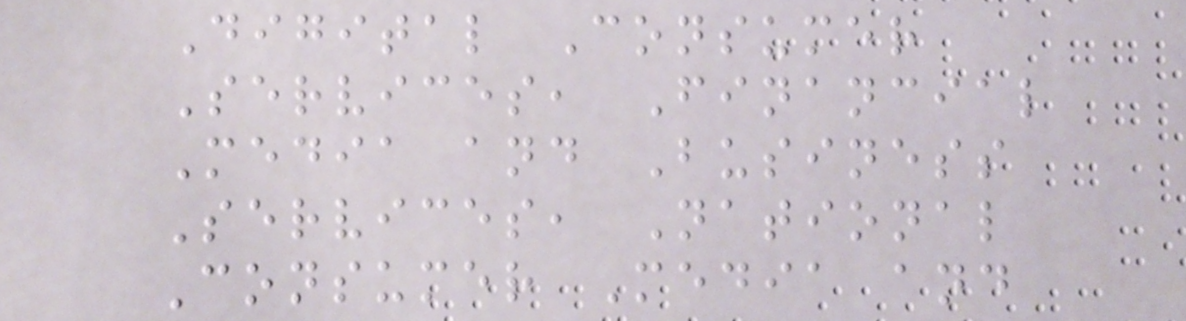Digital Consumer
Services, Financial
Media and Business
Services, National
Consumer Media and
